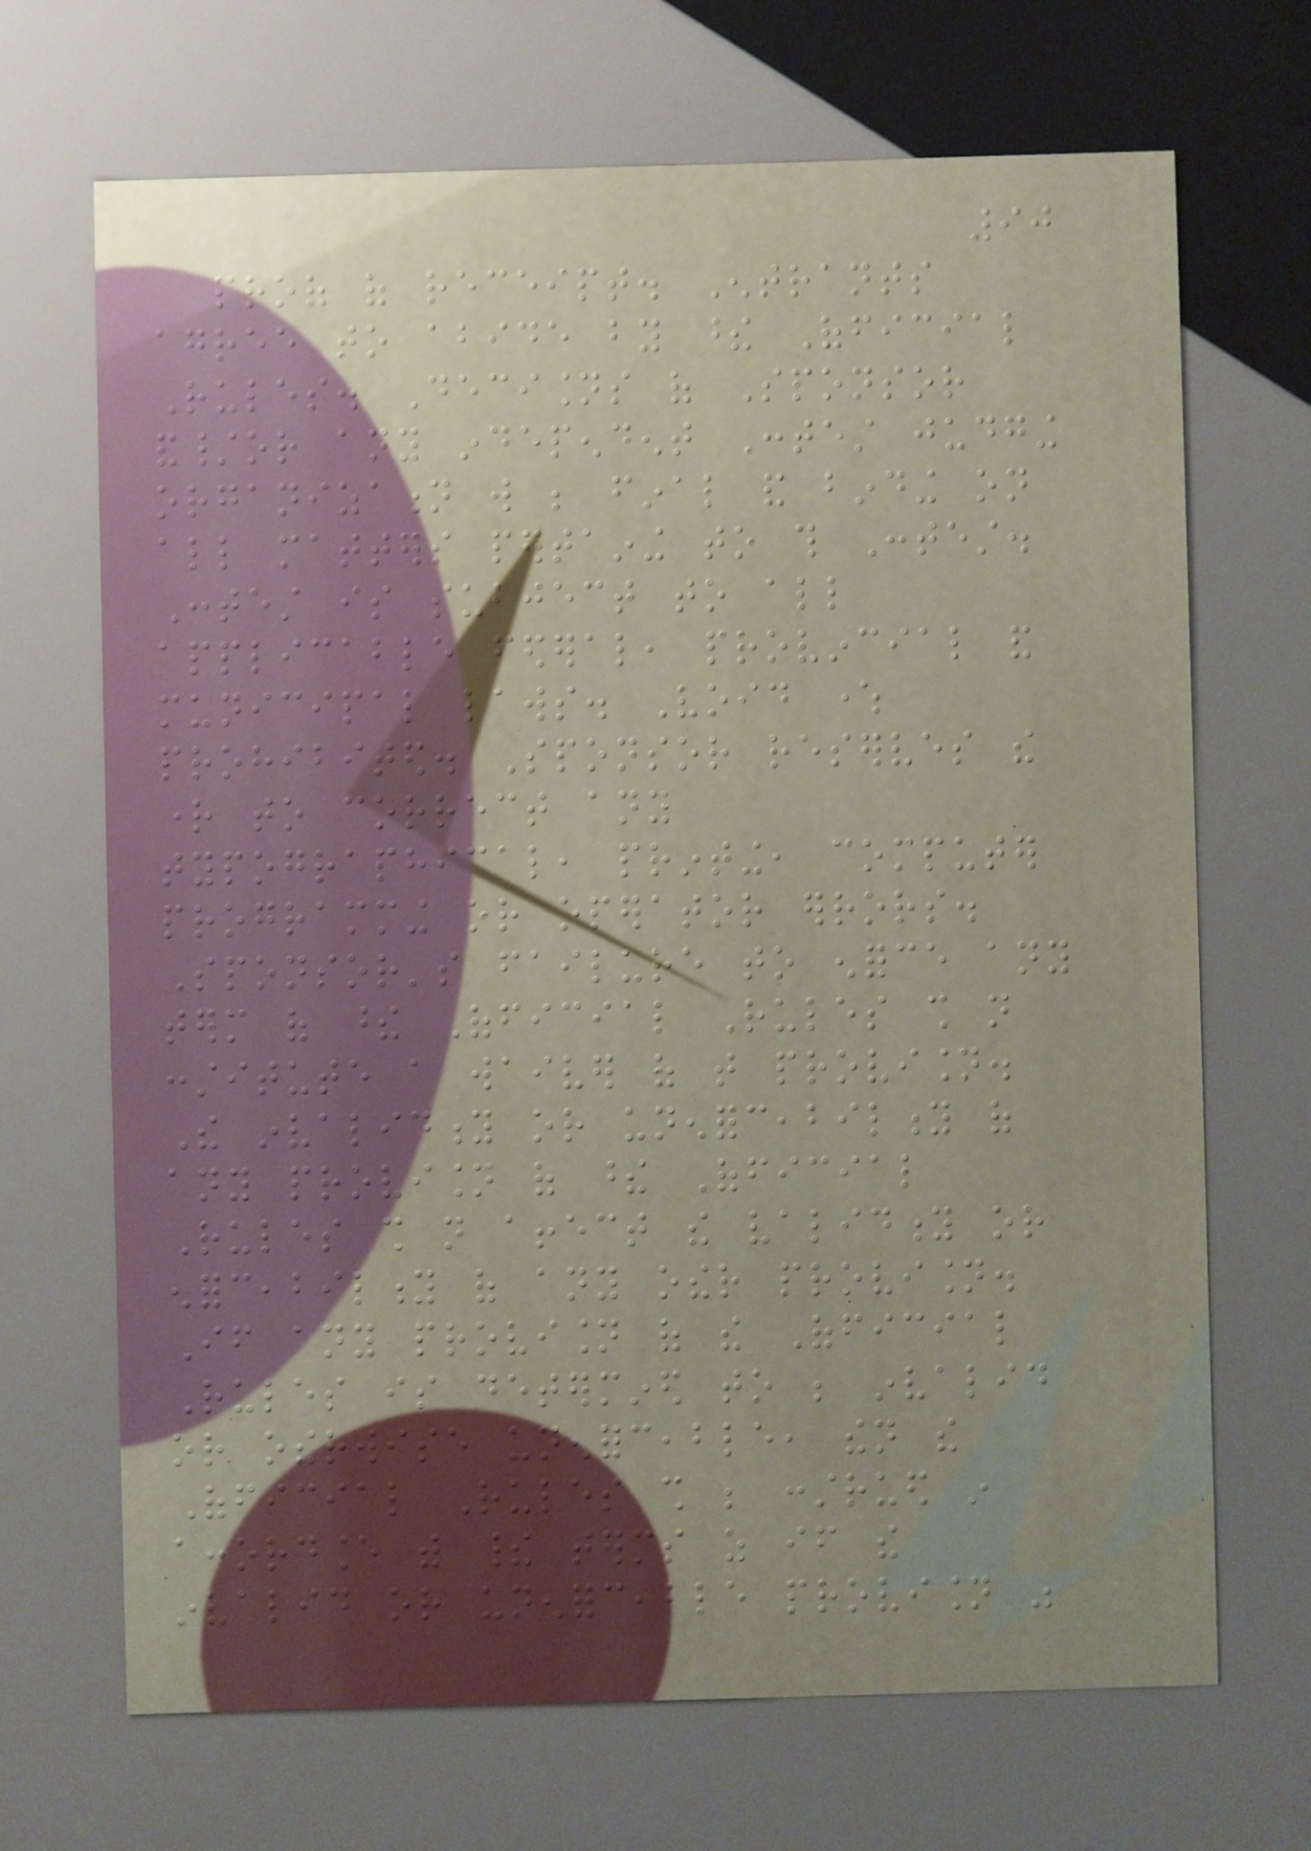90
proof of receipt. Entrants
agree to abide by these Official
Rules. Decisions of Sponsor
and/or any independent Contest judging
organization will be final and binding on
all matters pertaining to this Contest.
Contest is subject to all
applicable federal, provincial and
municipal laws. Void where
prohibited. Sponsor reserves the
right to correct any
typographical, printing, computer
programming or operator errors.
Sponsor's failure to enforce any
term of these Official Rules shall not
constitute a waiver of that provision.
The invalidity or unenforceability of
any provision of these Official
Rules shall not affect the validity or
enforceability of any other provision.
If any provision of the Official
Rules is determined to be invalid
or otherwise unenforceable, then the
Official Rules shall be construed in
accordance with their terms as if the
invalid or unenforceable provision was
